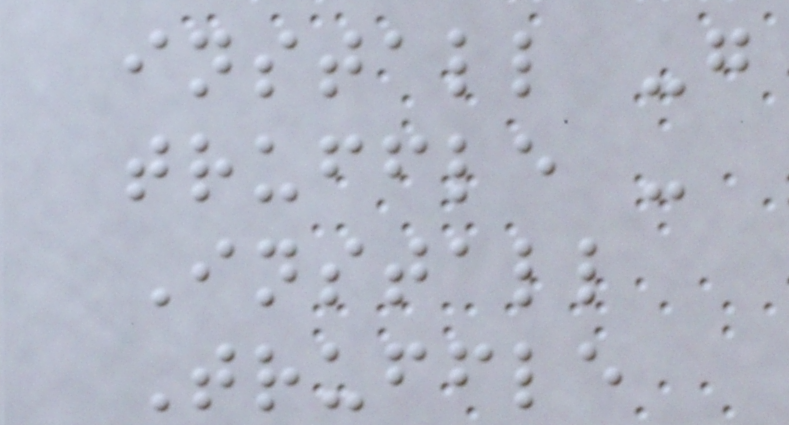install -g
truffle -
Install
Truffle
